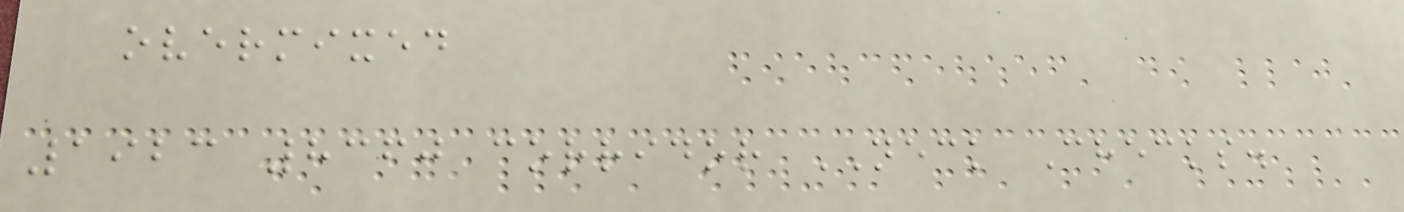overmixed
1923 8360 corridor NECK Checks.
